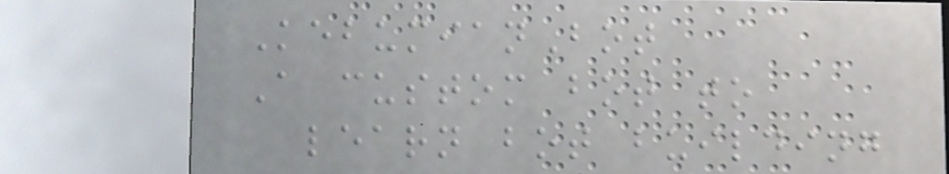KebumianBot
A custom bot to
learn bot building
